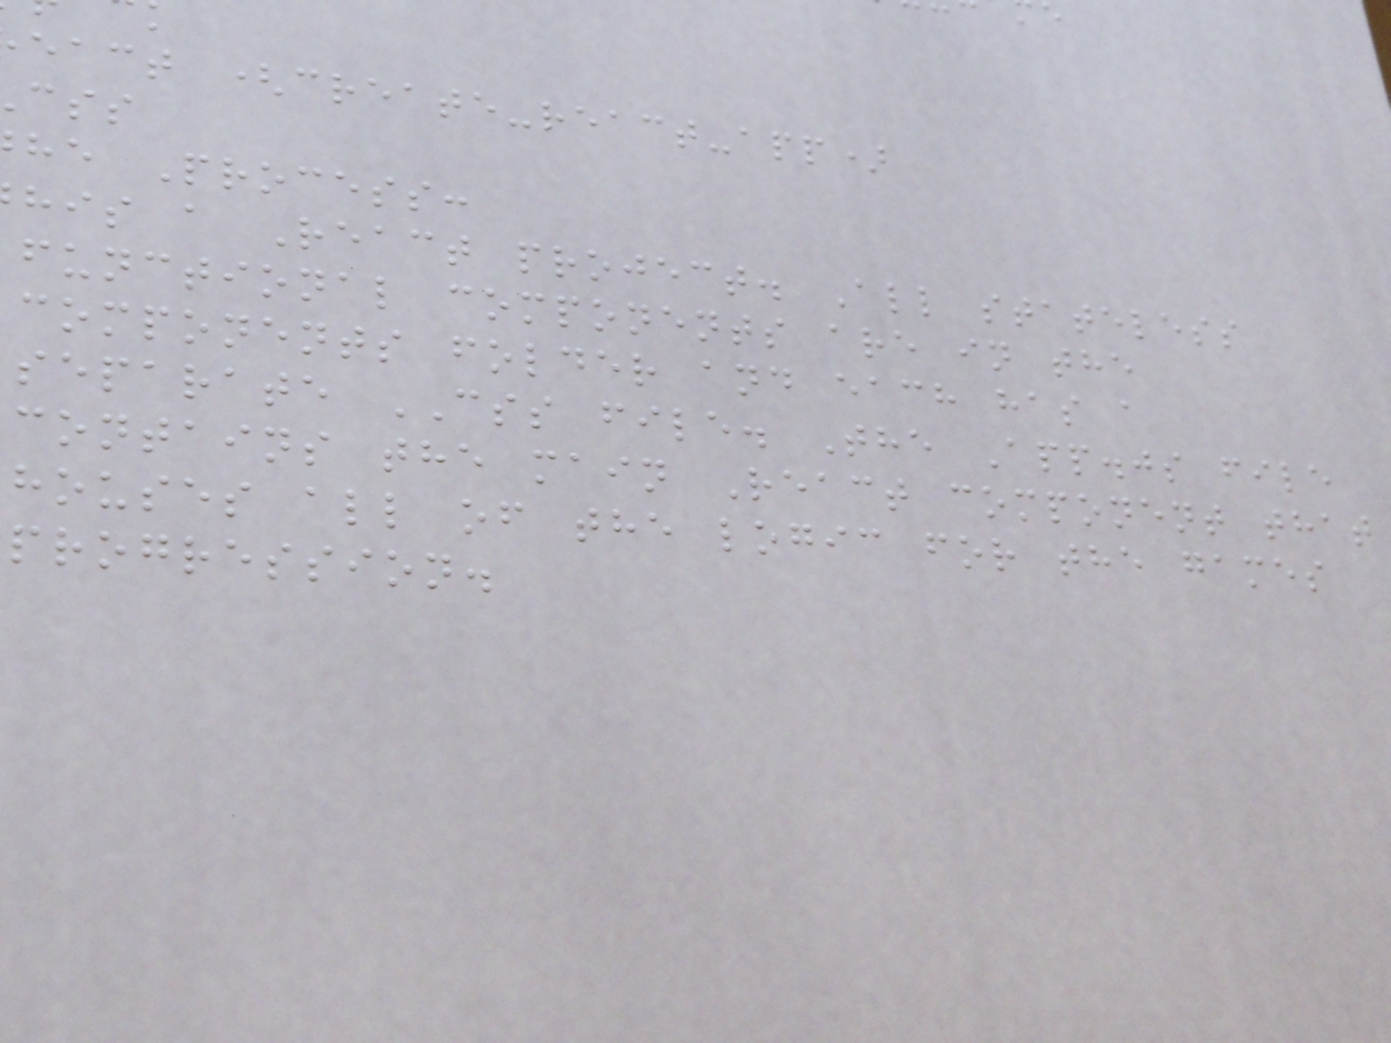eact (create-react-app)
he Process:
his a React project. All stateless
functional components are in the
components folder and each has a
separate CSS file. The App.js file
contains the main React component that
houses all of the logic for the games
progression.
